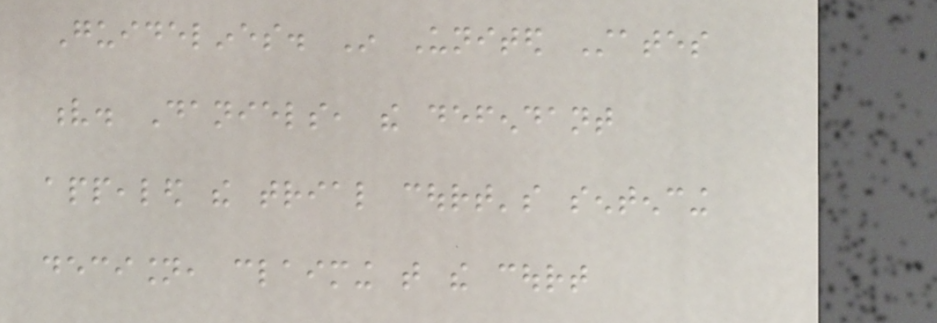Guidelines. In United States
v. Daniels, the defendant
appealed the trial court's sentencing
decision, claiming that the court
